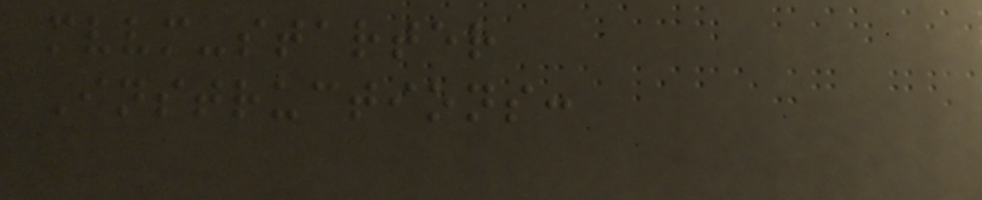mvvm-starter
Instructions:
